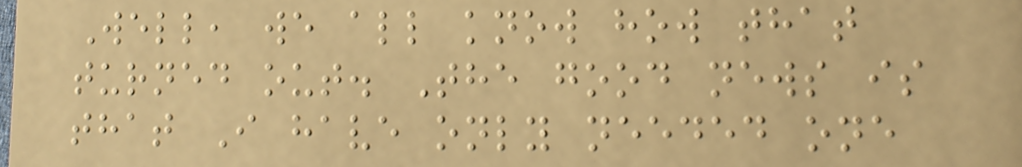Well, we all know how that
turned out. The good news is
that I have only needed one
